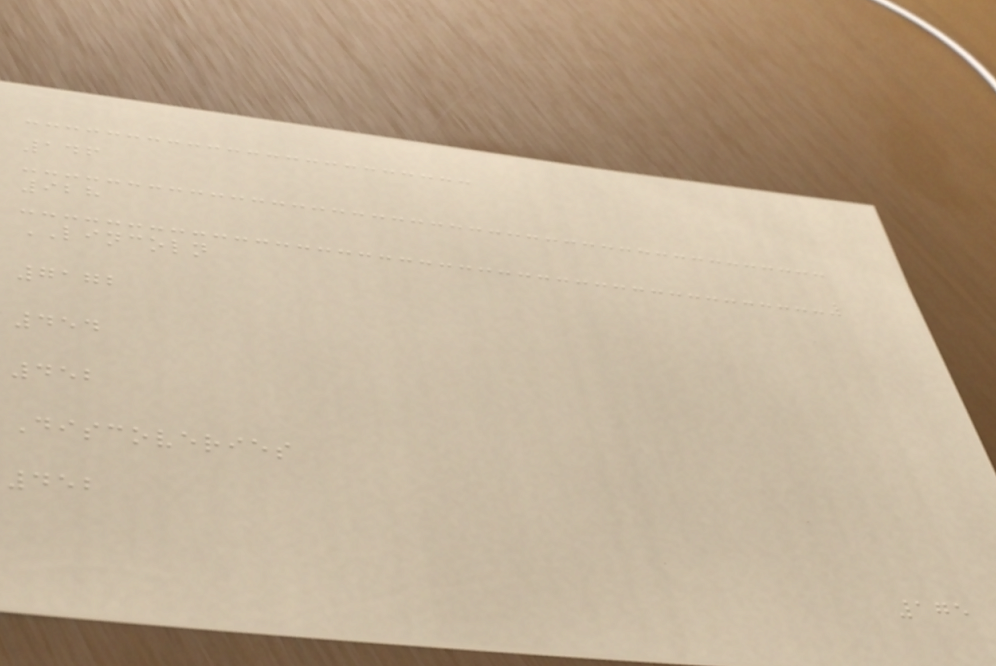146
928
LINCOLN
7172
454
452
Discoveries
452
175
